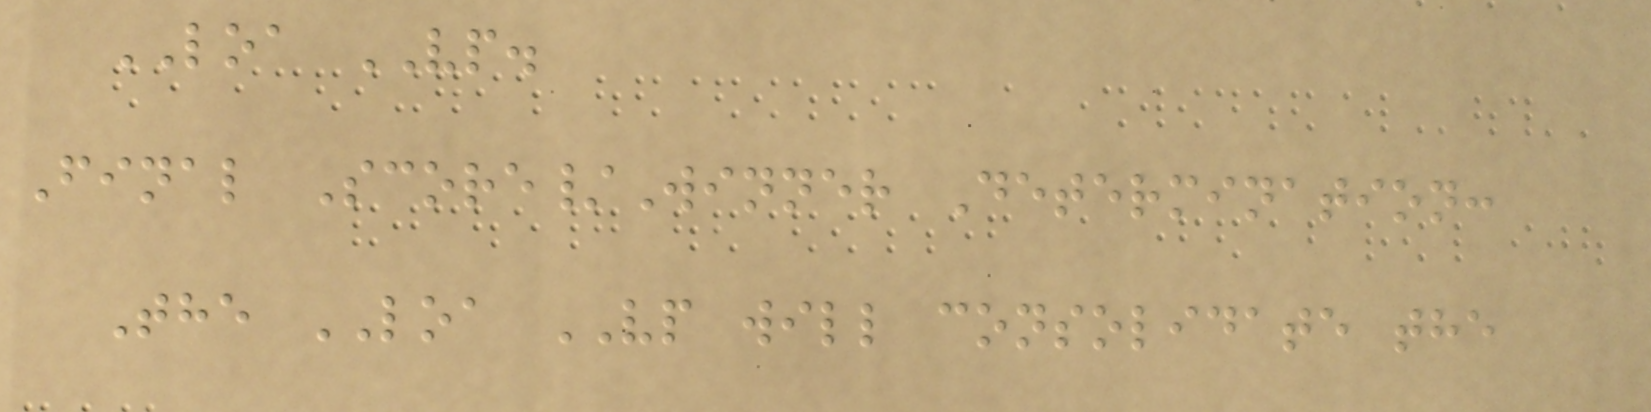LOA VP.
Final Score/Winner Determination:
The LOA VP will consolidate the
